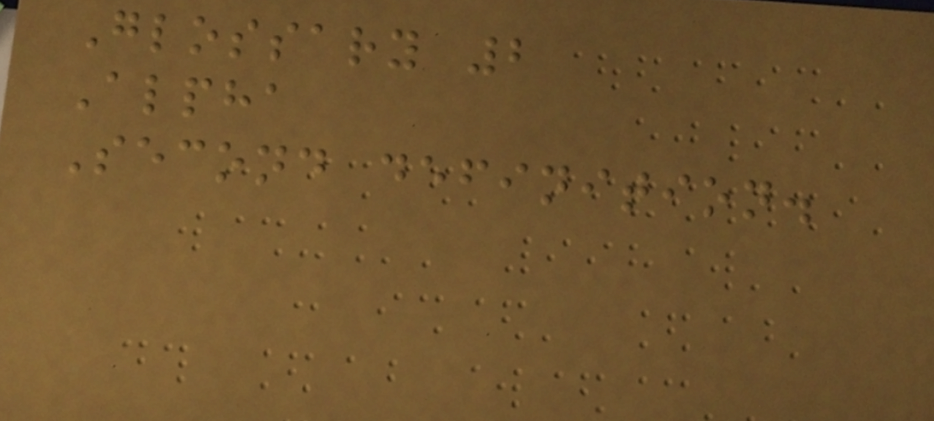Glossary 2
Alpha
Second definition.
